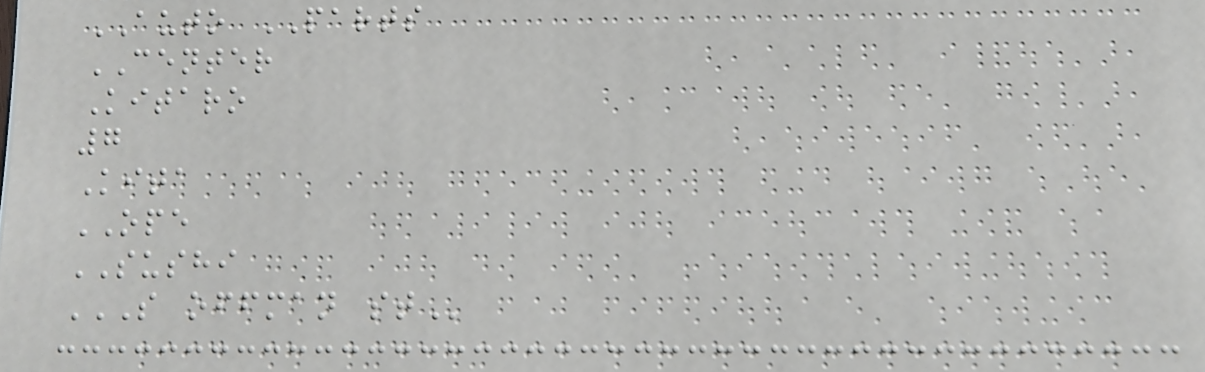AUTO PARTS
CENTER
Kitaro
7
Kita
OPE
SUSHI
S OFFMAN ST
